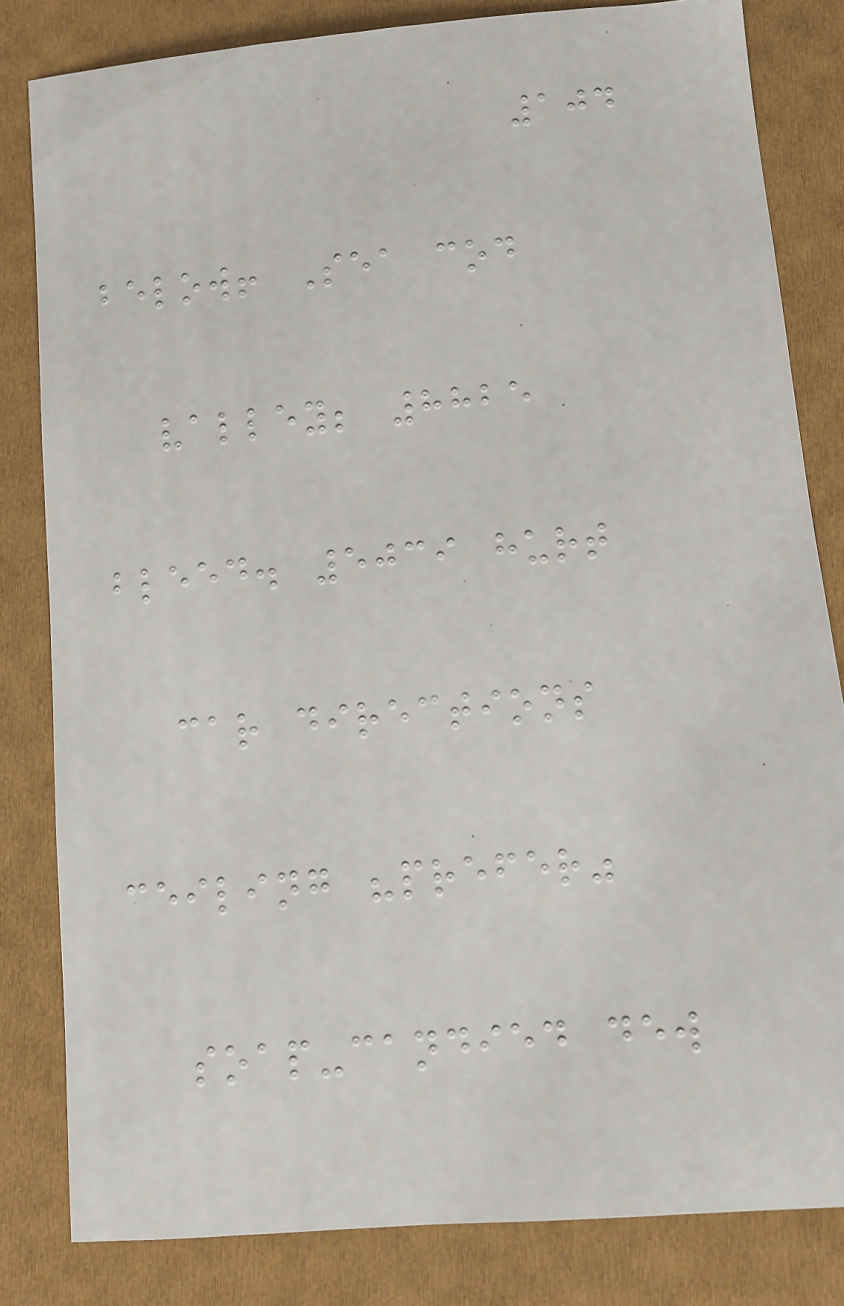104
below! Sea cod
valley; 8825
bleed. 5039 hurt
car directions
ceiling "prefer"
soap-candied dew
